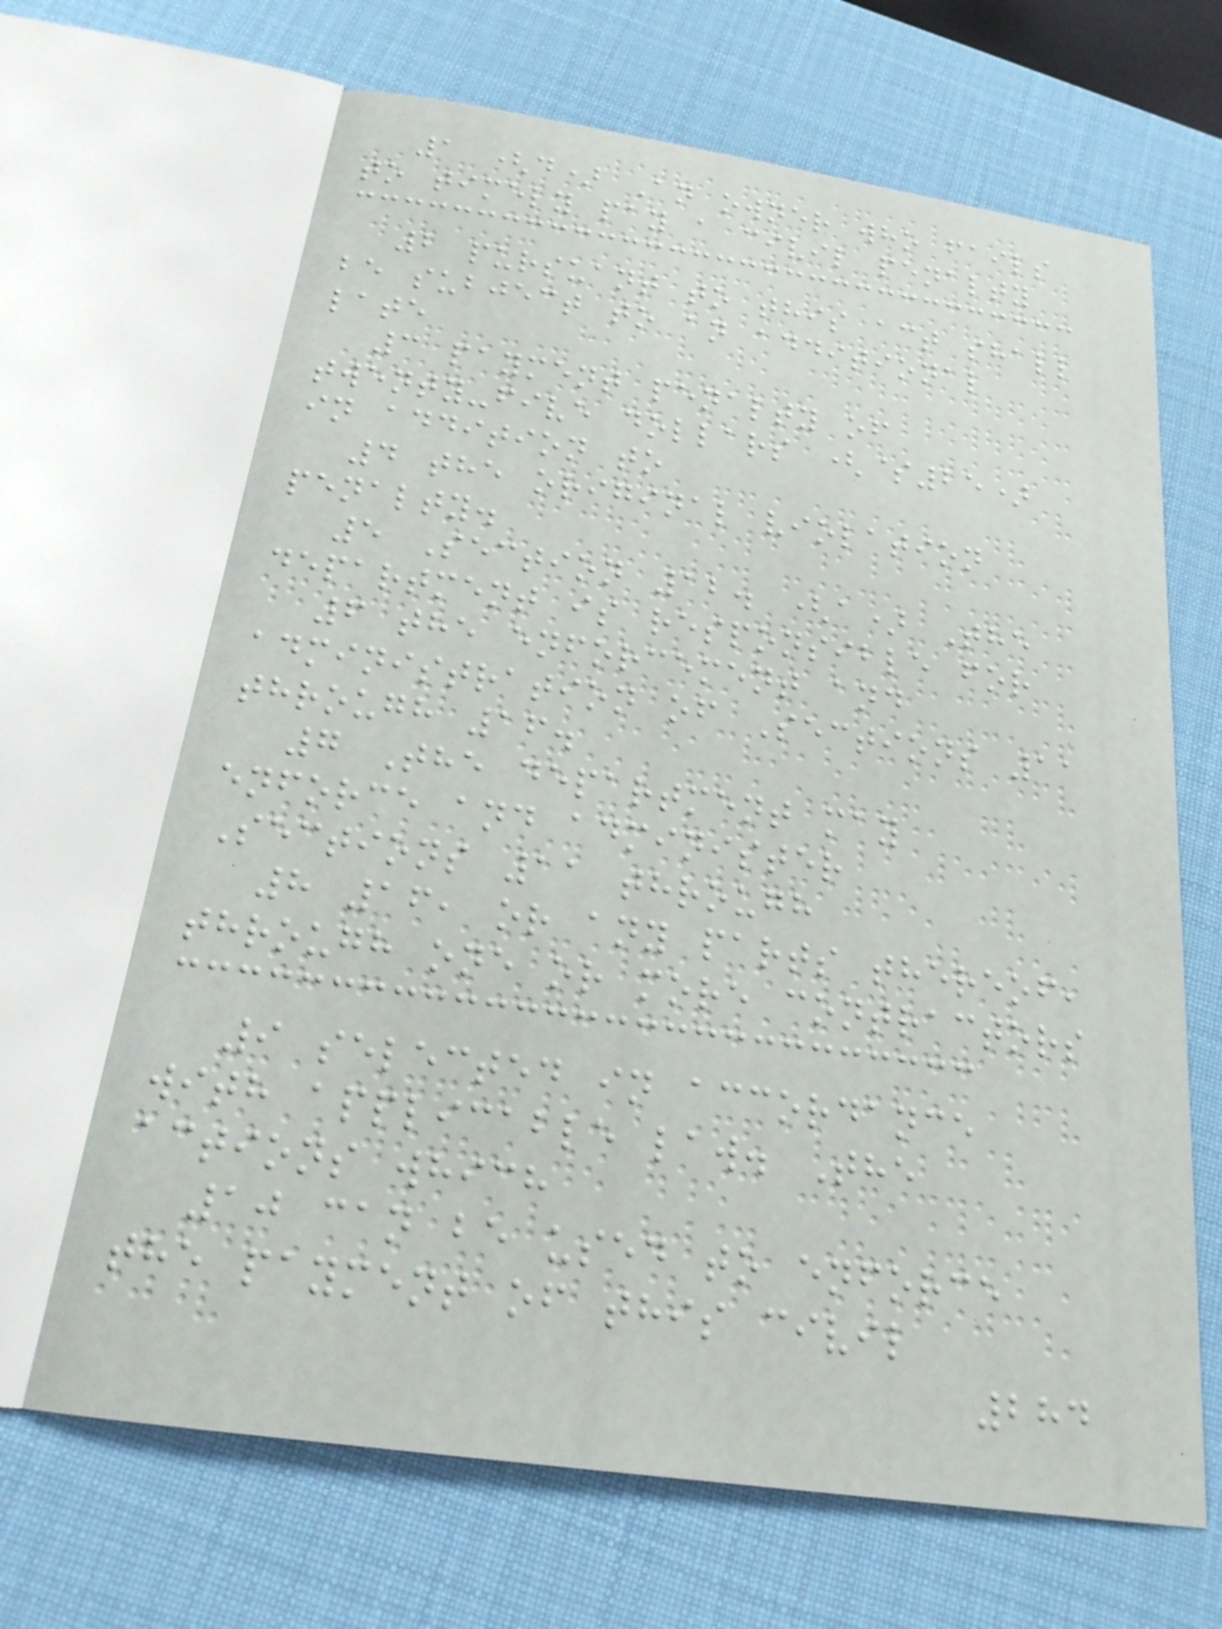1 (d) An owner who fails
to timely pay a civil penalty
2 pursuant to this act shall
be subject to an additional
late
3 payment penalty of
twenty-five dollars ($25)
in addition to
4 the original violation
penalty.
5 Section 12. (a) The
department is responsible for
6 the enforcement and
administration of Sections 11
through 16.
7 The department may
enforce and administer
Sections 11 through
8 16, or any parts thereof,
through one or more contractors
9 selected in accordance
with applicable law. The
actions which
10 can be used to enforce
the payment of this civil
284
